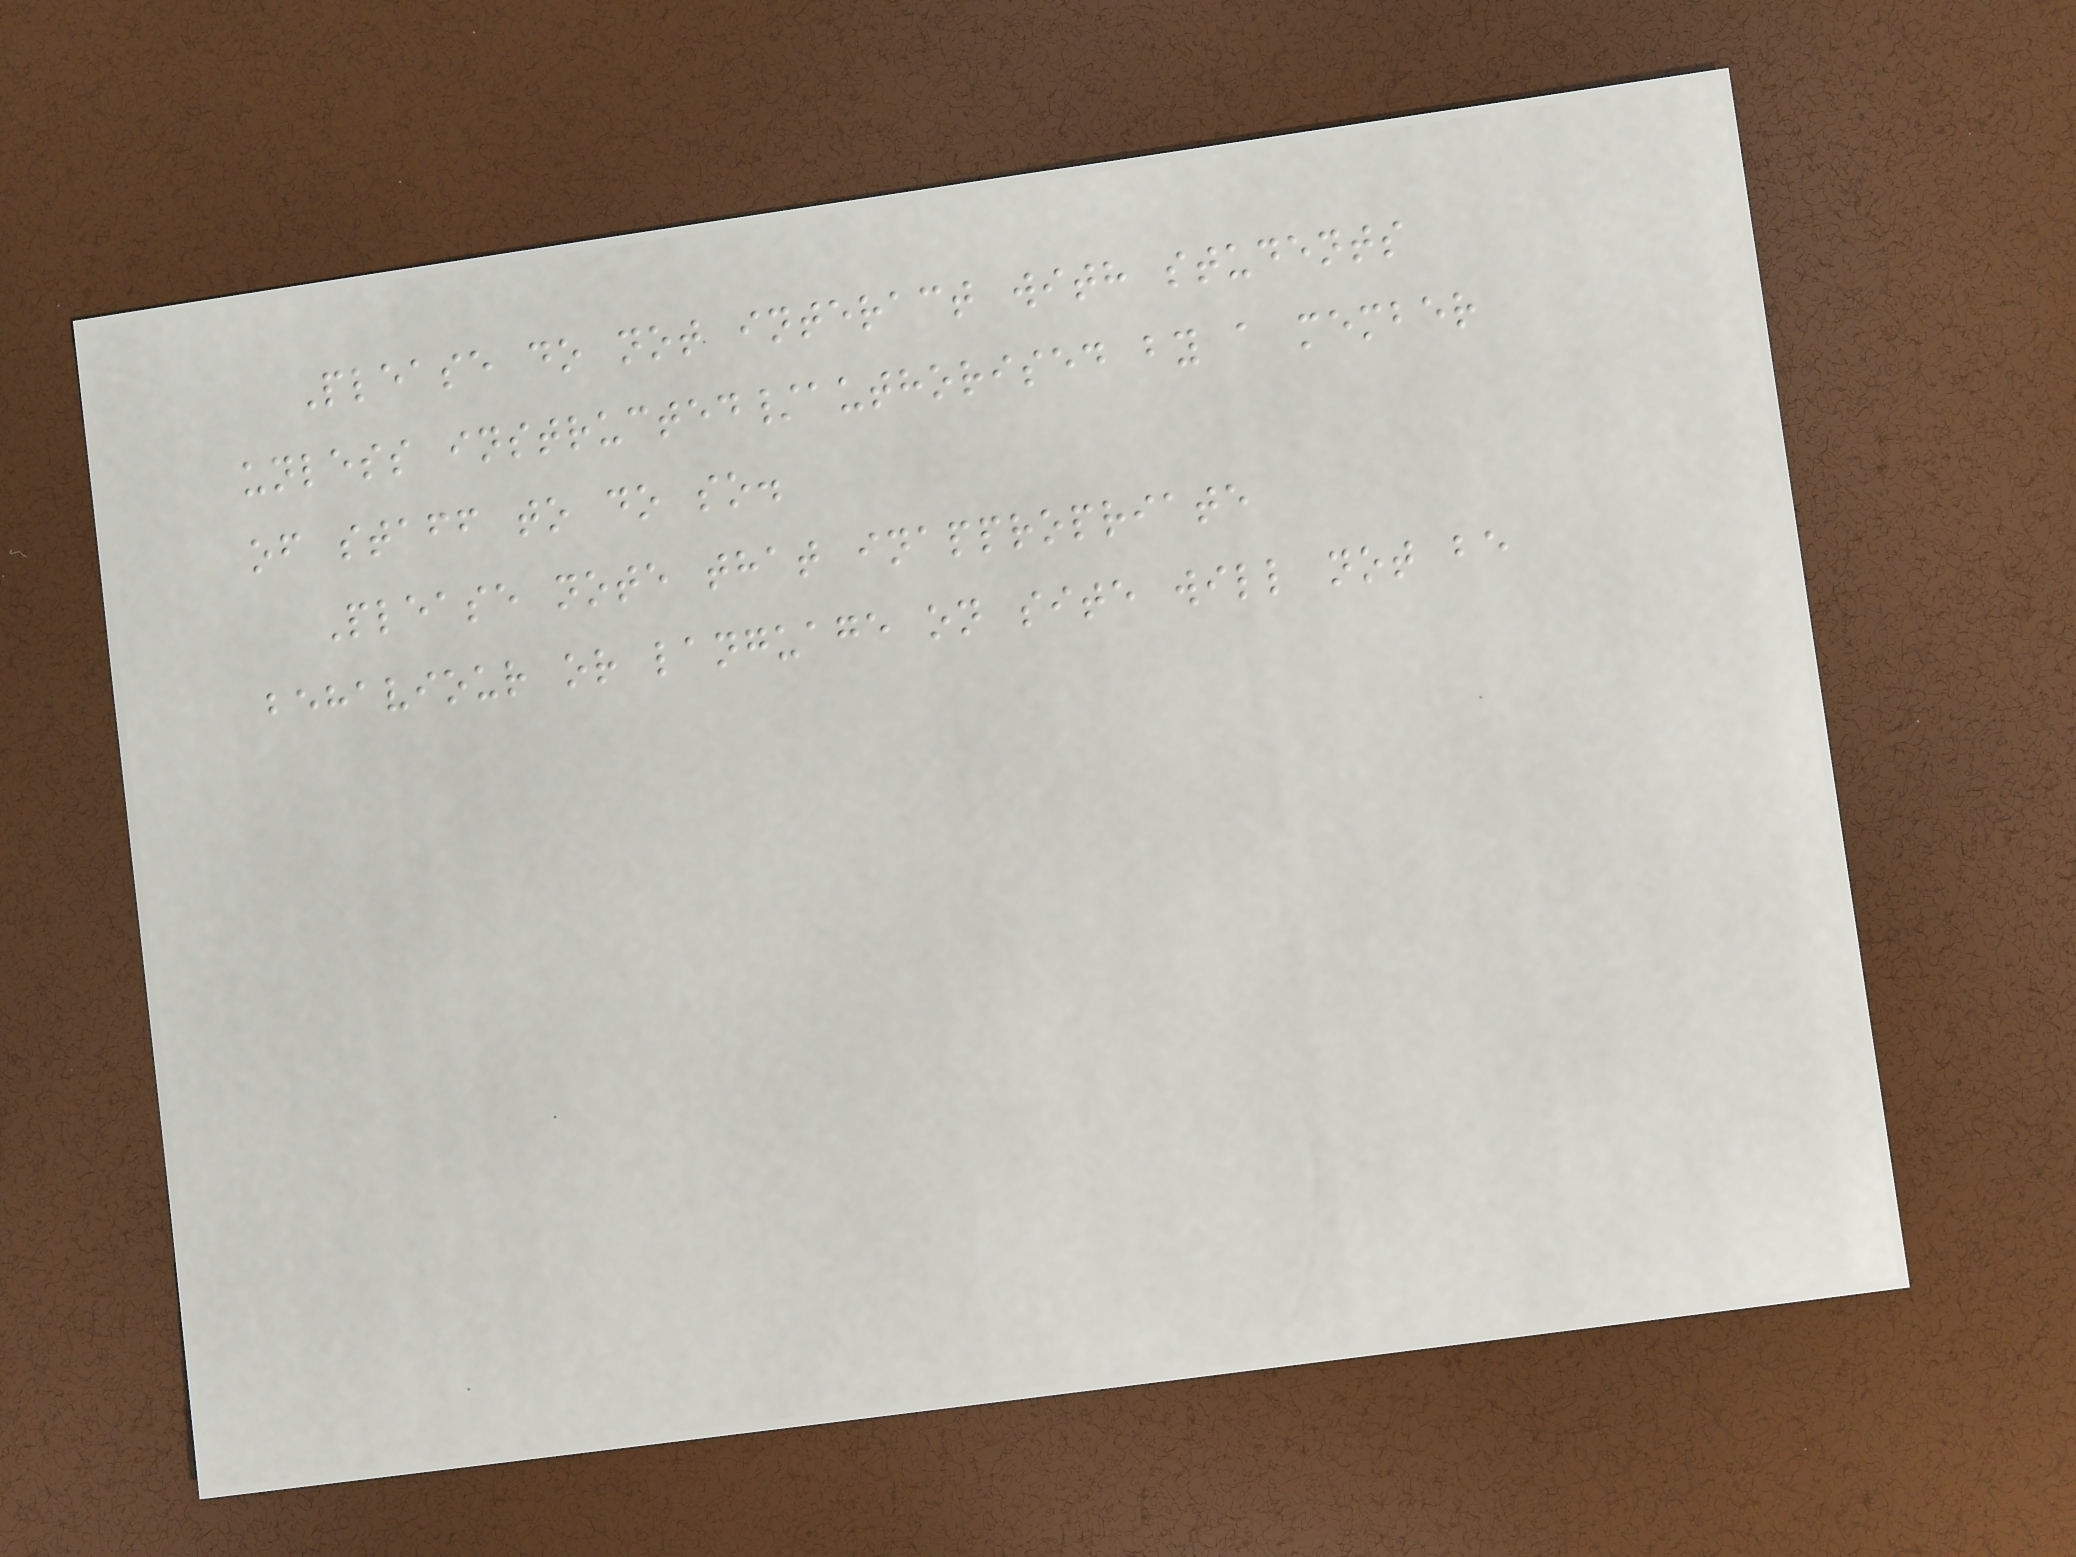Please do not interact with students
unless instructed/authorised by a member
of staff to do so.
Please note that inappropriate
behaviour or language on site will not be
